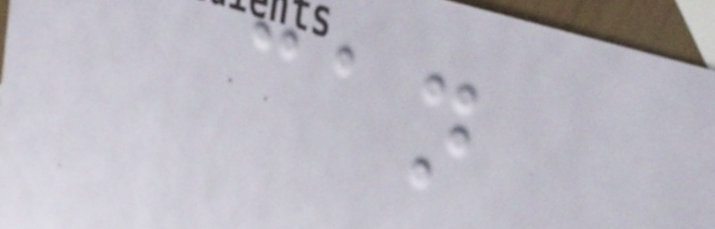can
